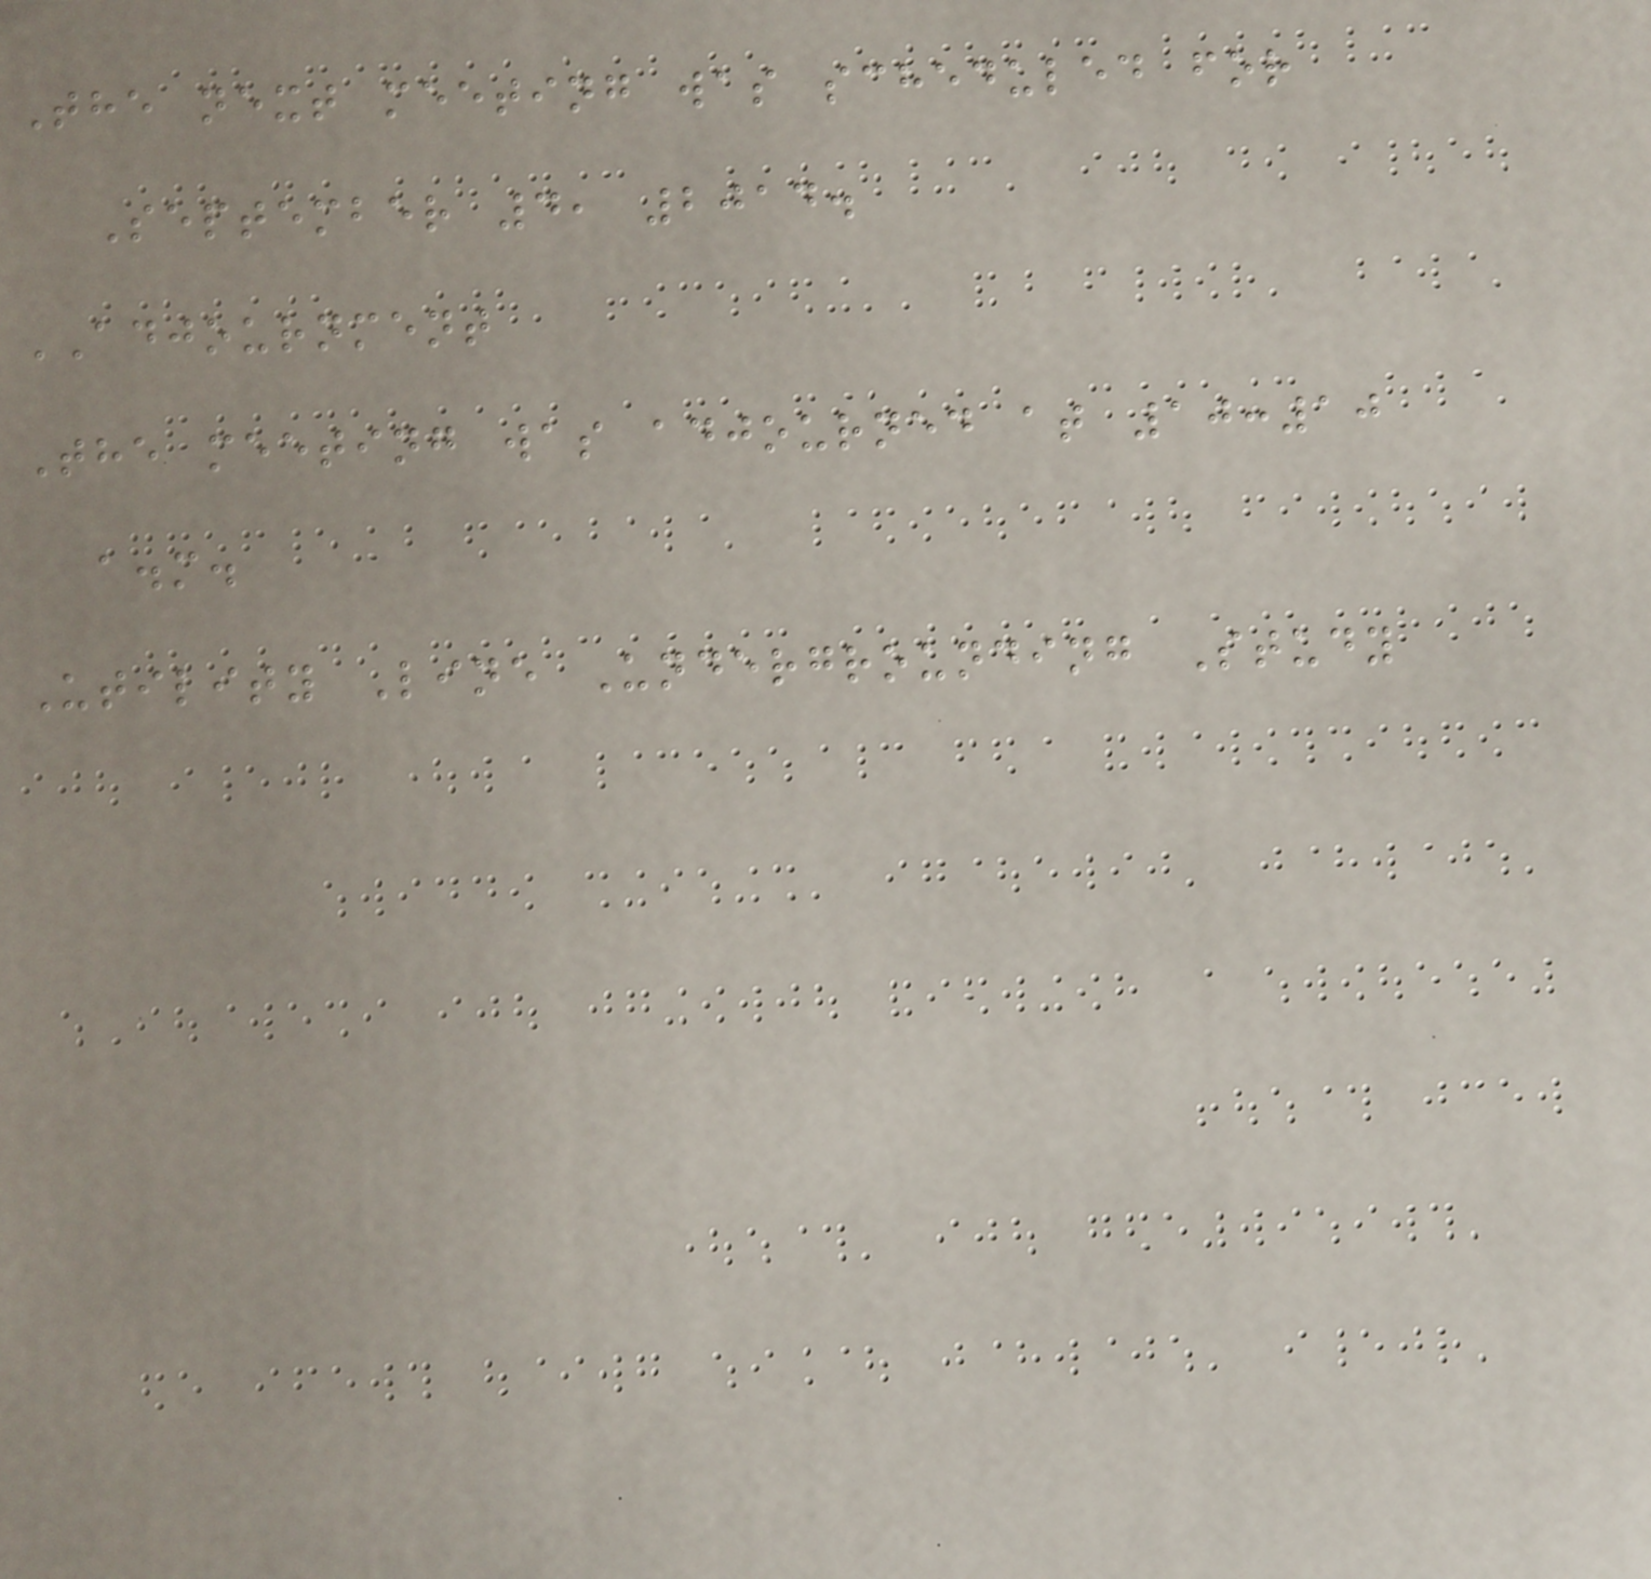The next meeting was scheduled for
September 4, 2014.
ADJOURNMENT
The meeting was adjourned at 10:10
a.m.
Utility Line Undergrounding Study
